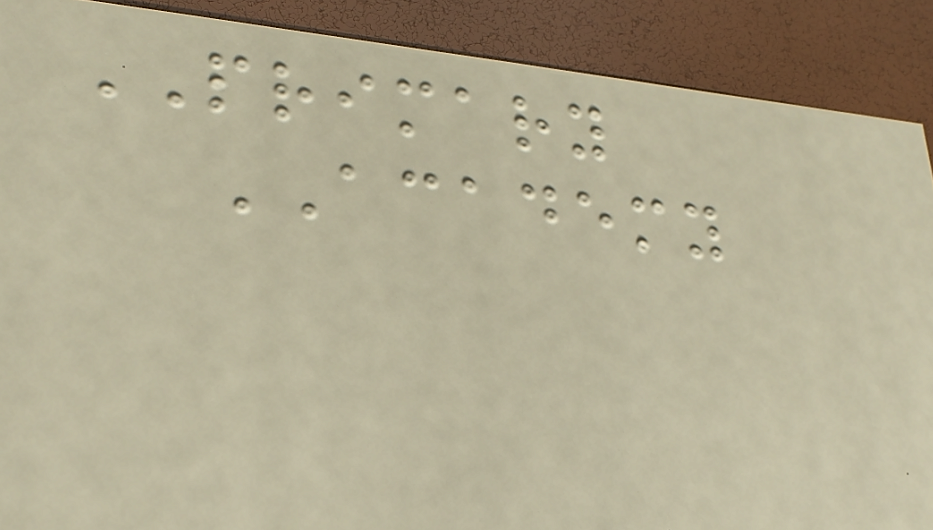PRIMARY
ACADEMY
